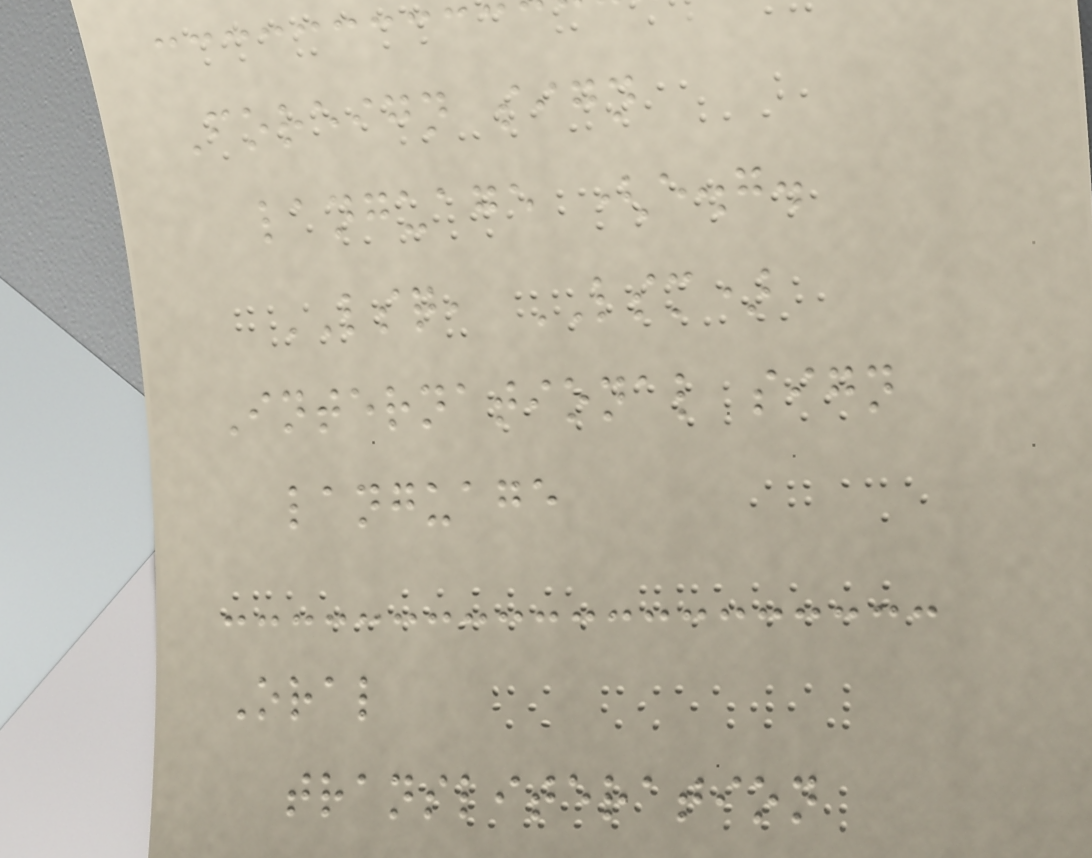Foreign sign
language (e.g.
LSQ, LSM)
International sign
language
Oral
transliteration
